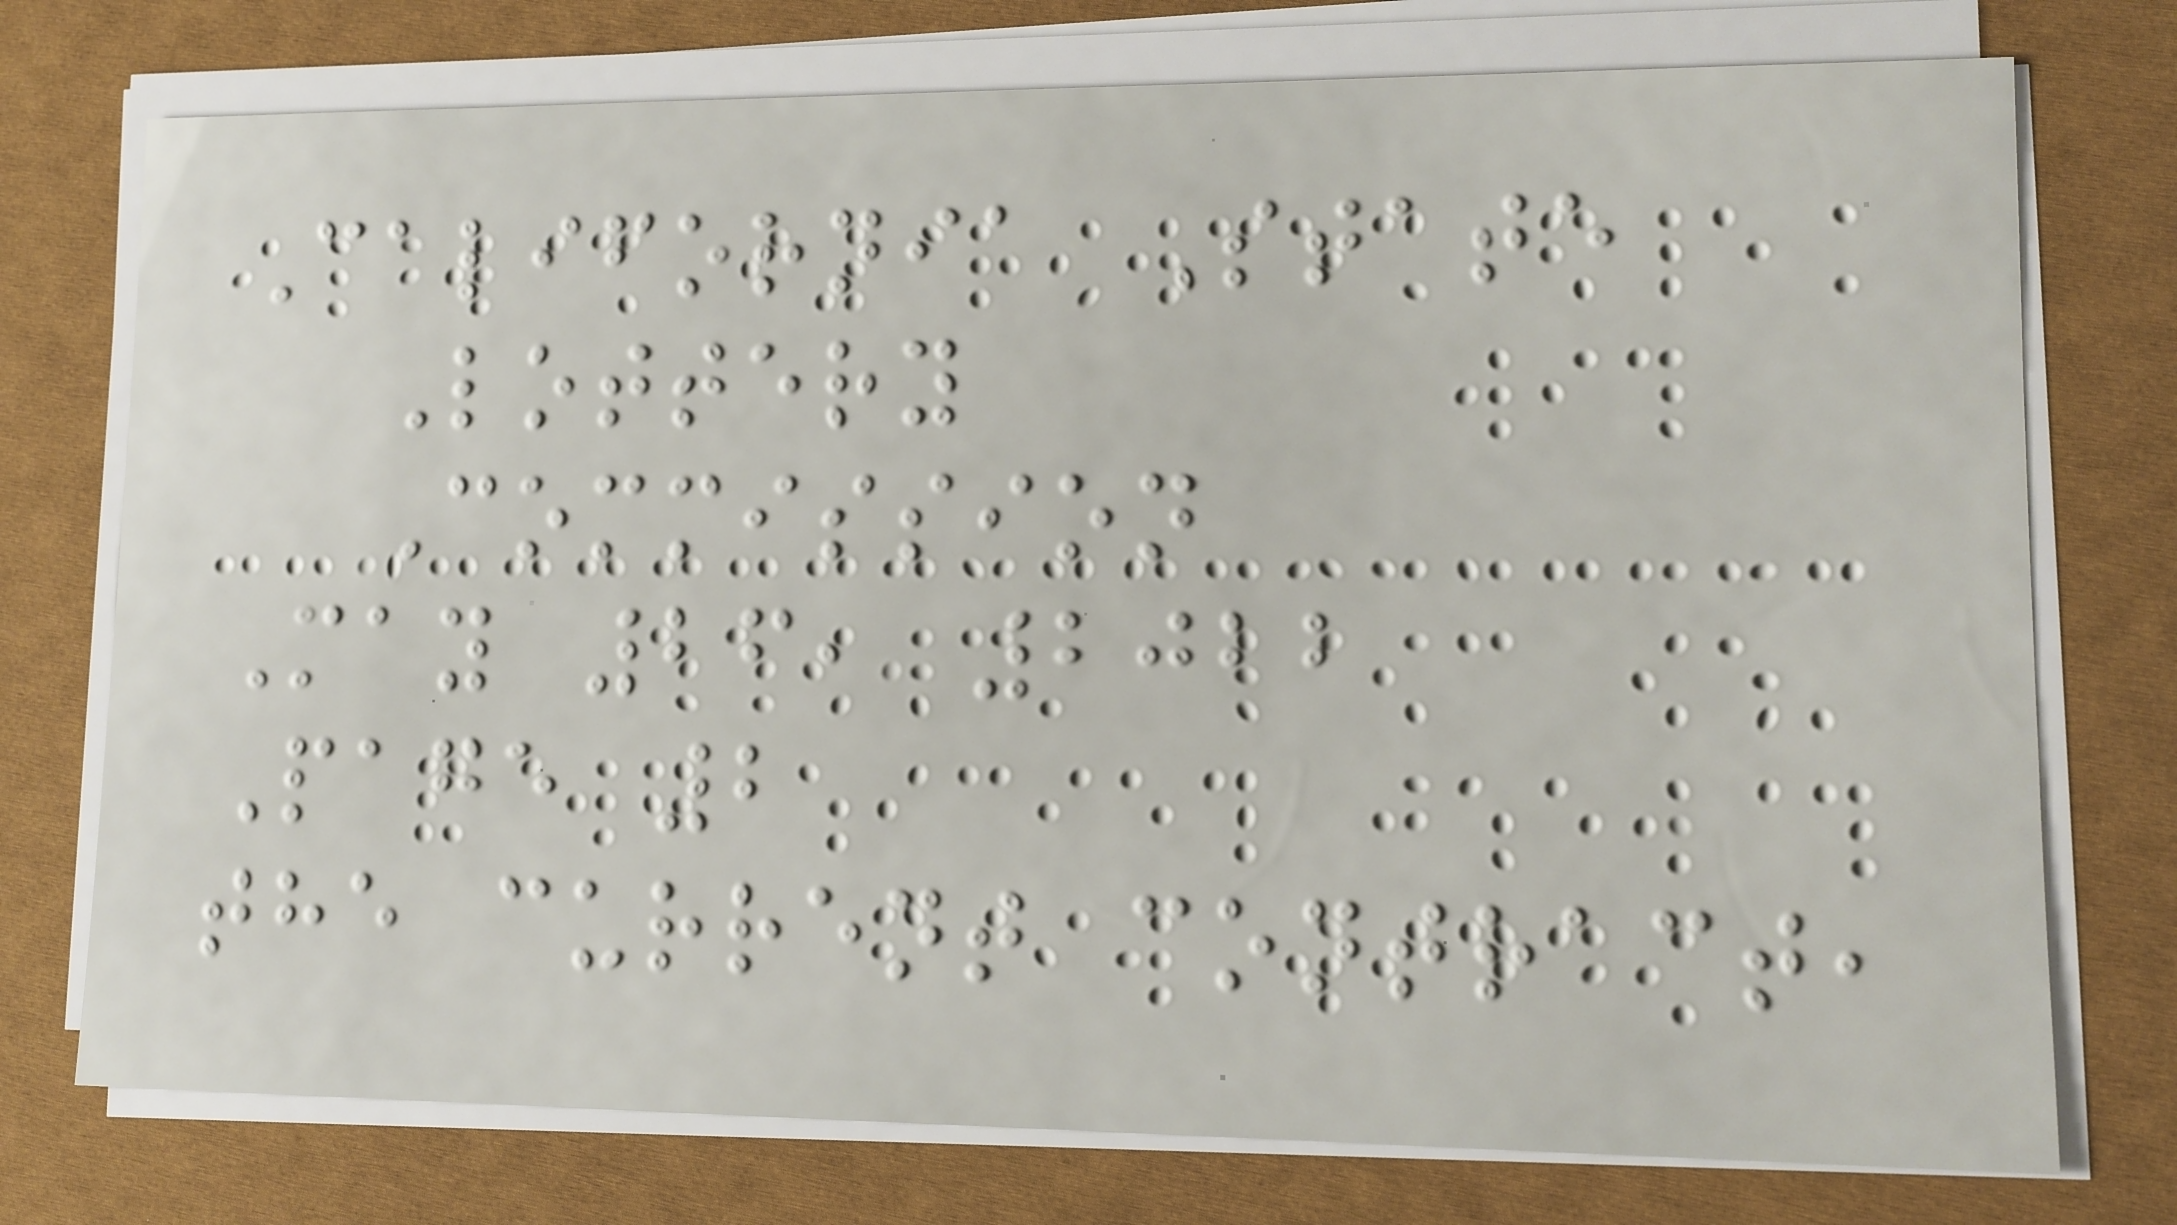California State
Lottery
Commission
May 26, 2022
Page 2
the current contract,
